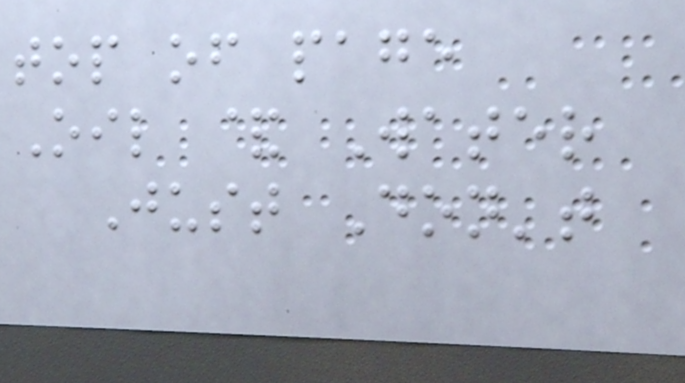top of page
Oil & Water
Just Don't
